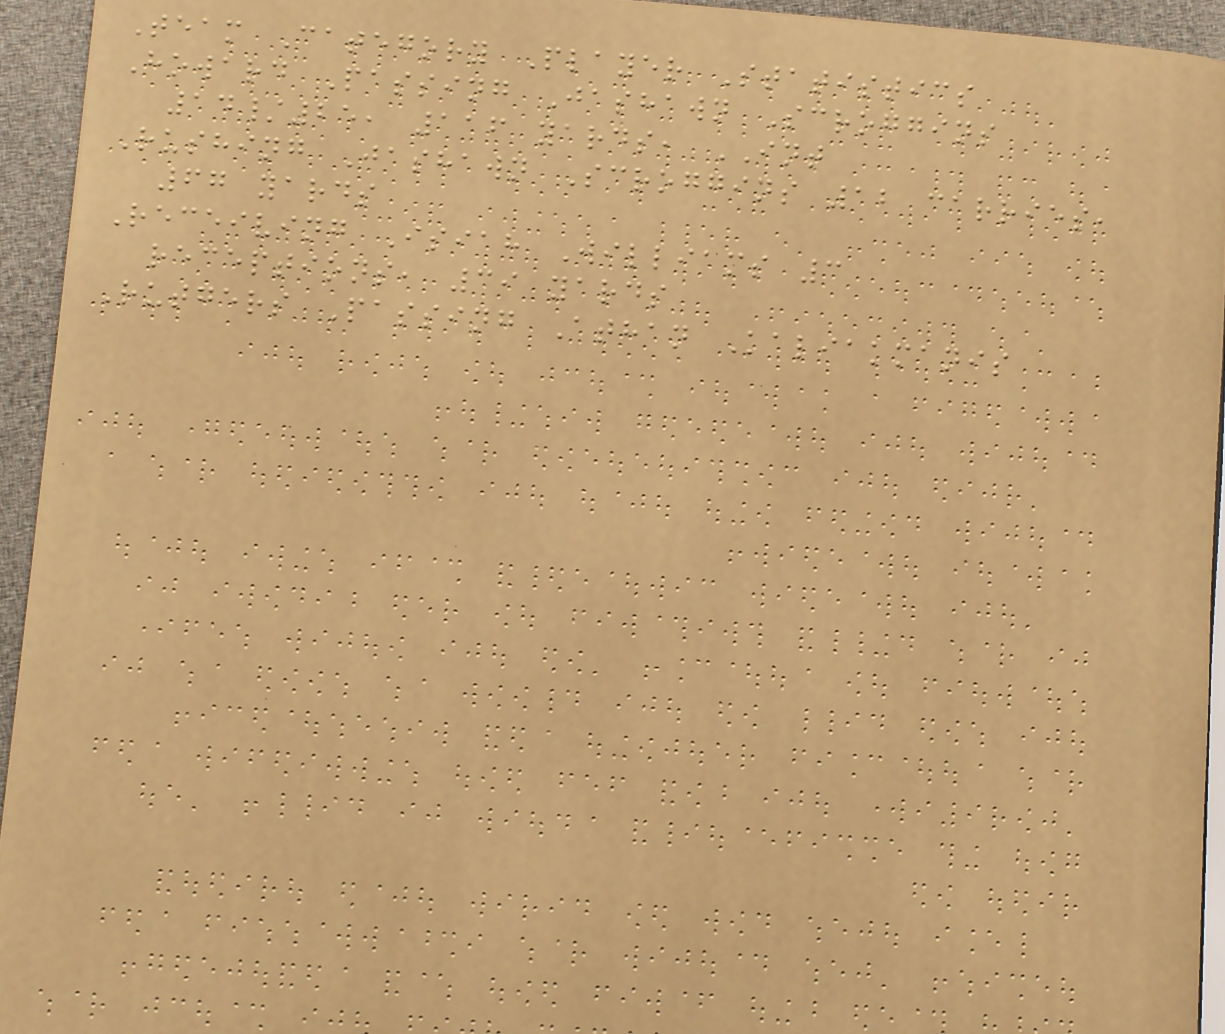Team Category Player Statistics
Howard Passing Jashawn Scroggins
14/25, 116 yards, INT
Rushing Jashawn Scroggins 12 carries,
67 yards
Receiving Isiah Williams 3
receptions, 39 yards
Rutgers Passing Athan Kaliakmanis
